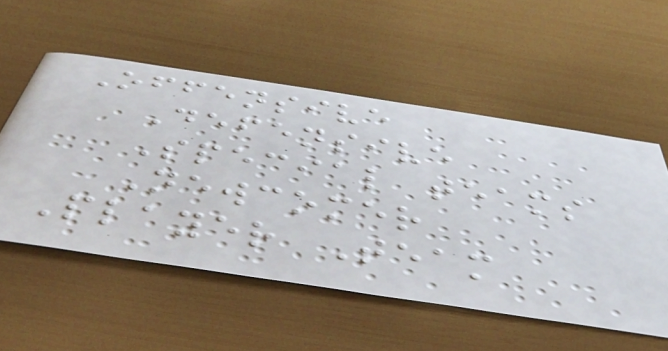Offensive
Defensive
Special teams
Newcomer
Player Team
